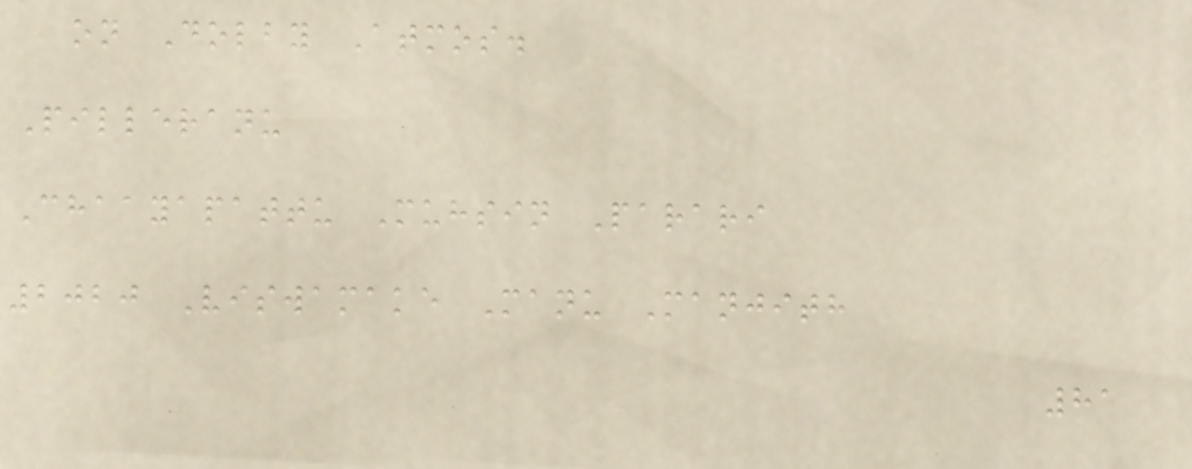on Dolby Atmos.
Pilleranu
Chaayapattu Muhsin Parari
2020 Viswamake Manu Manjith
81
